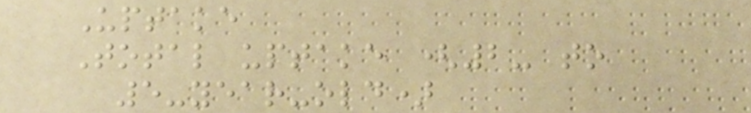Uptake
Total uptake (2- to
5-year-old)
